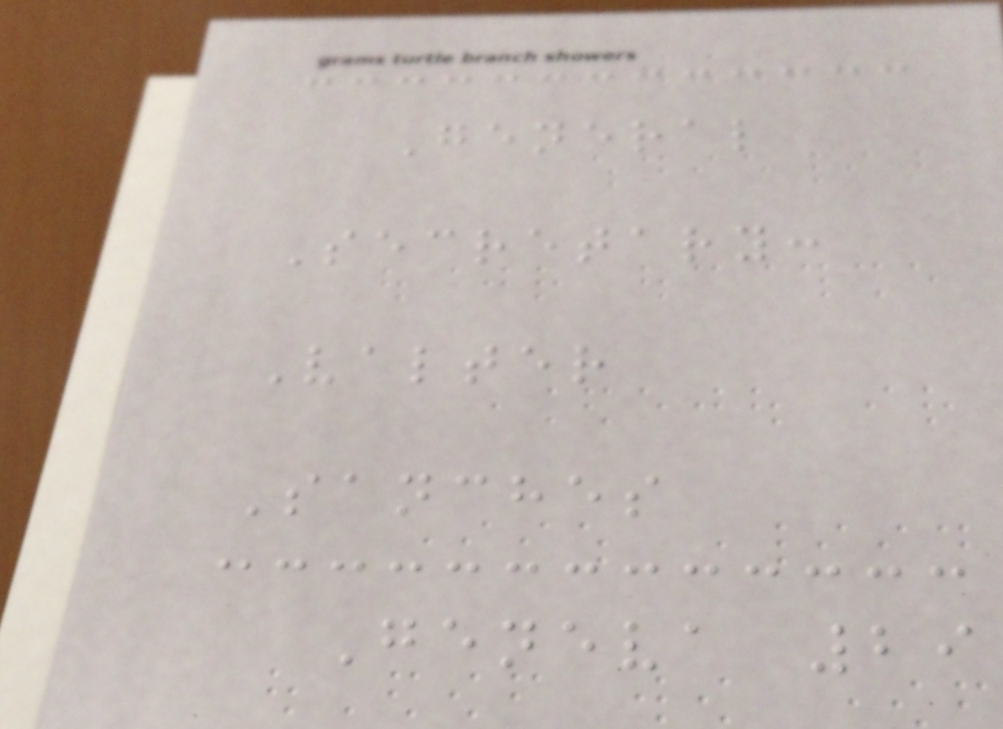General
Secretary:
Valter
Sanches
Geneva 29
